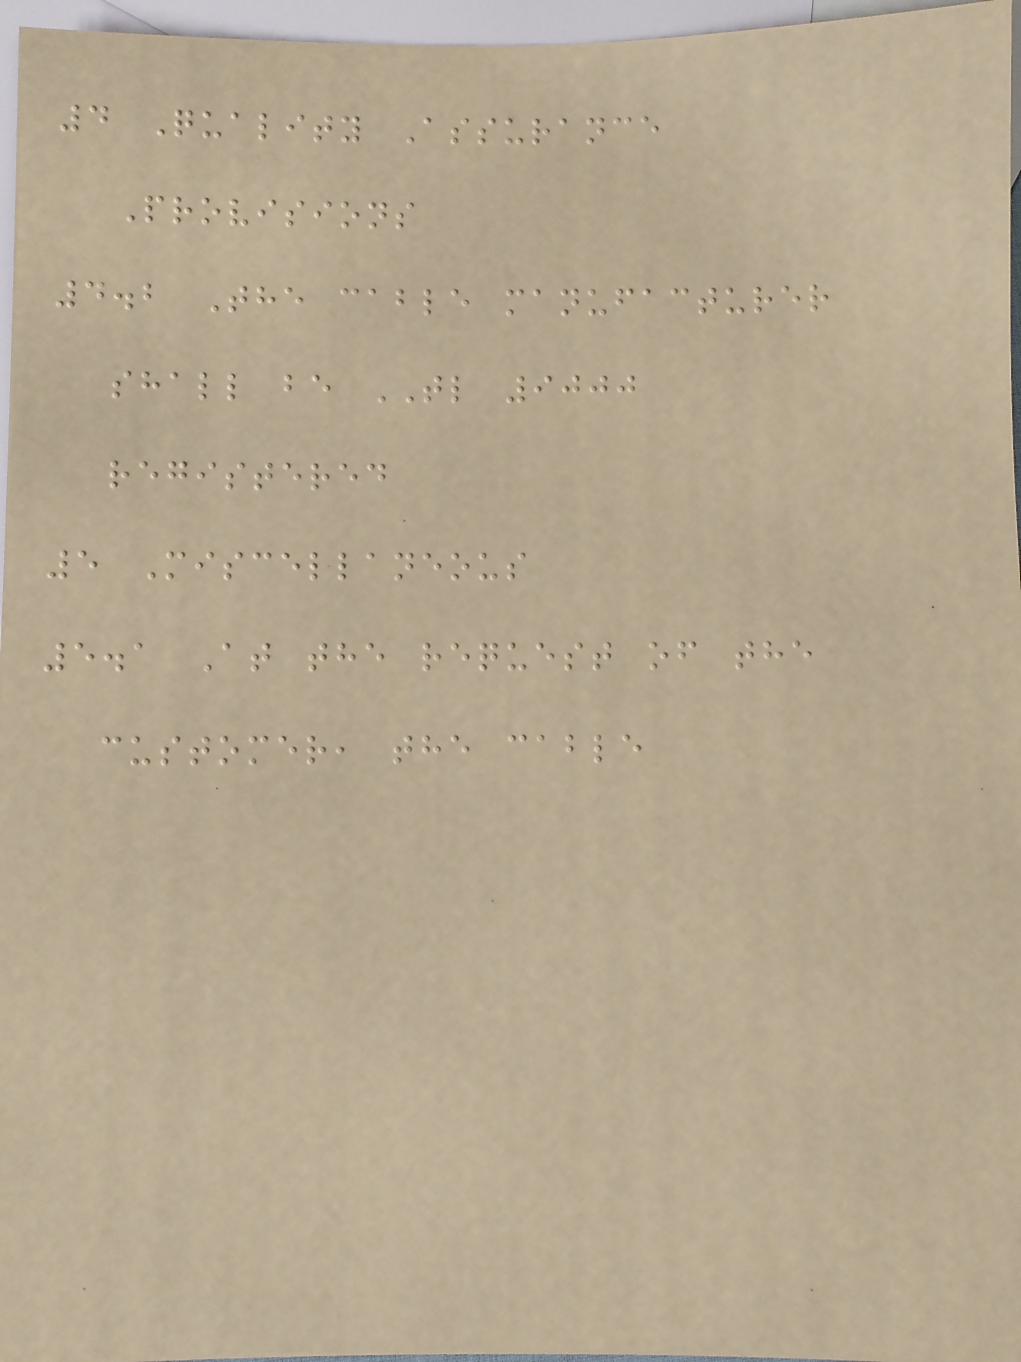4 Quality Assurance
Provisions
4.2 The cable manufacturer
shall be TL 9000
registered
5 Miscellaneous
5.1 At the request of the
customer, the cable
